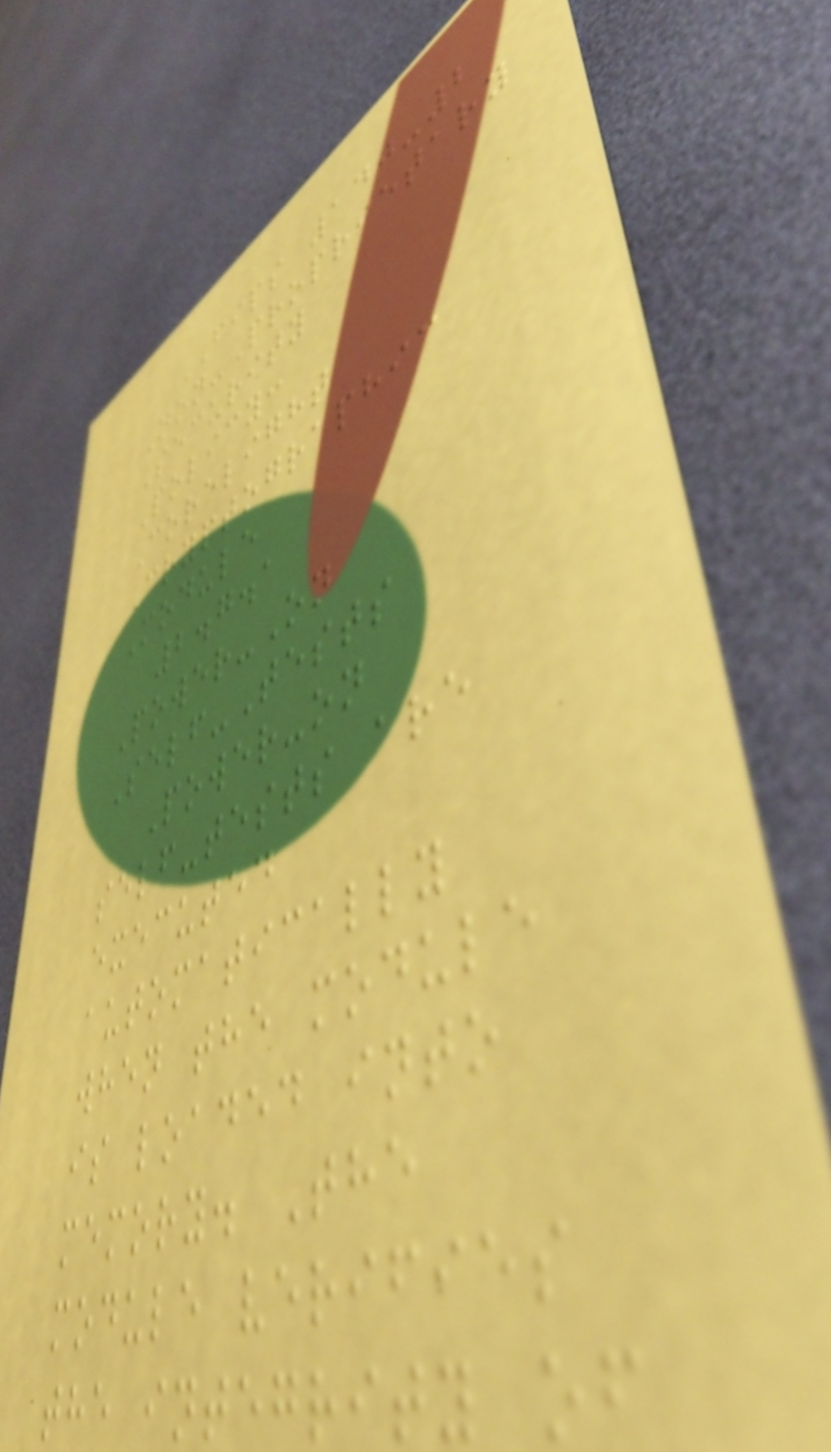FIPS 140-2
Non-Proprietary
Security
Policy:
Corelight
Cryptographic
Module
2.7.1
Power-On
Self-Tests
Power-on
self-tests are
executed
automatically
when the module
is loaded into
memory. The
module verifies
the integrity of
